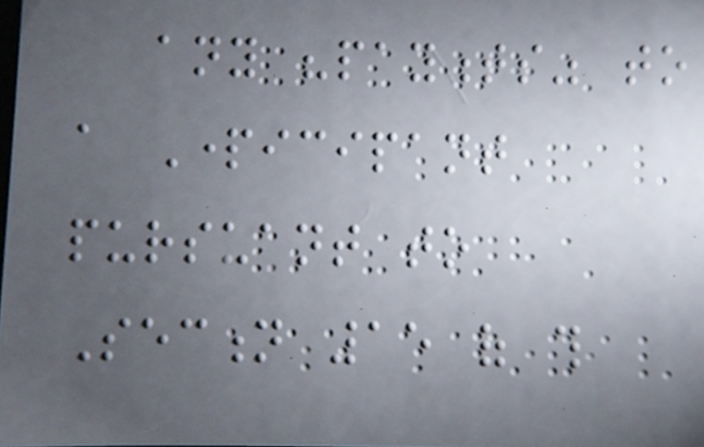any "payments" to
a Participant
pursuant to
Section 15 of this
